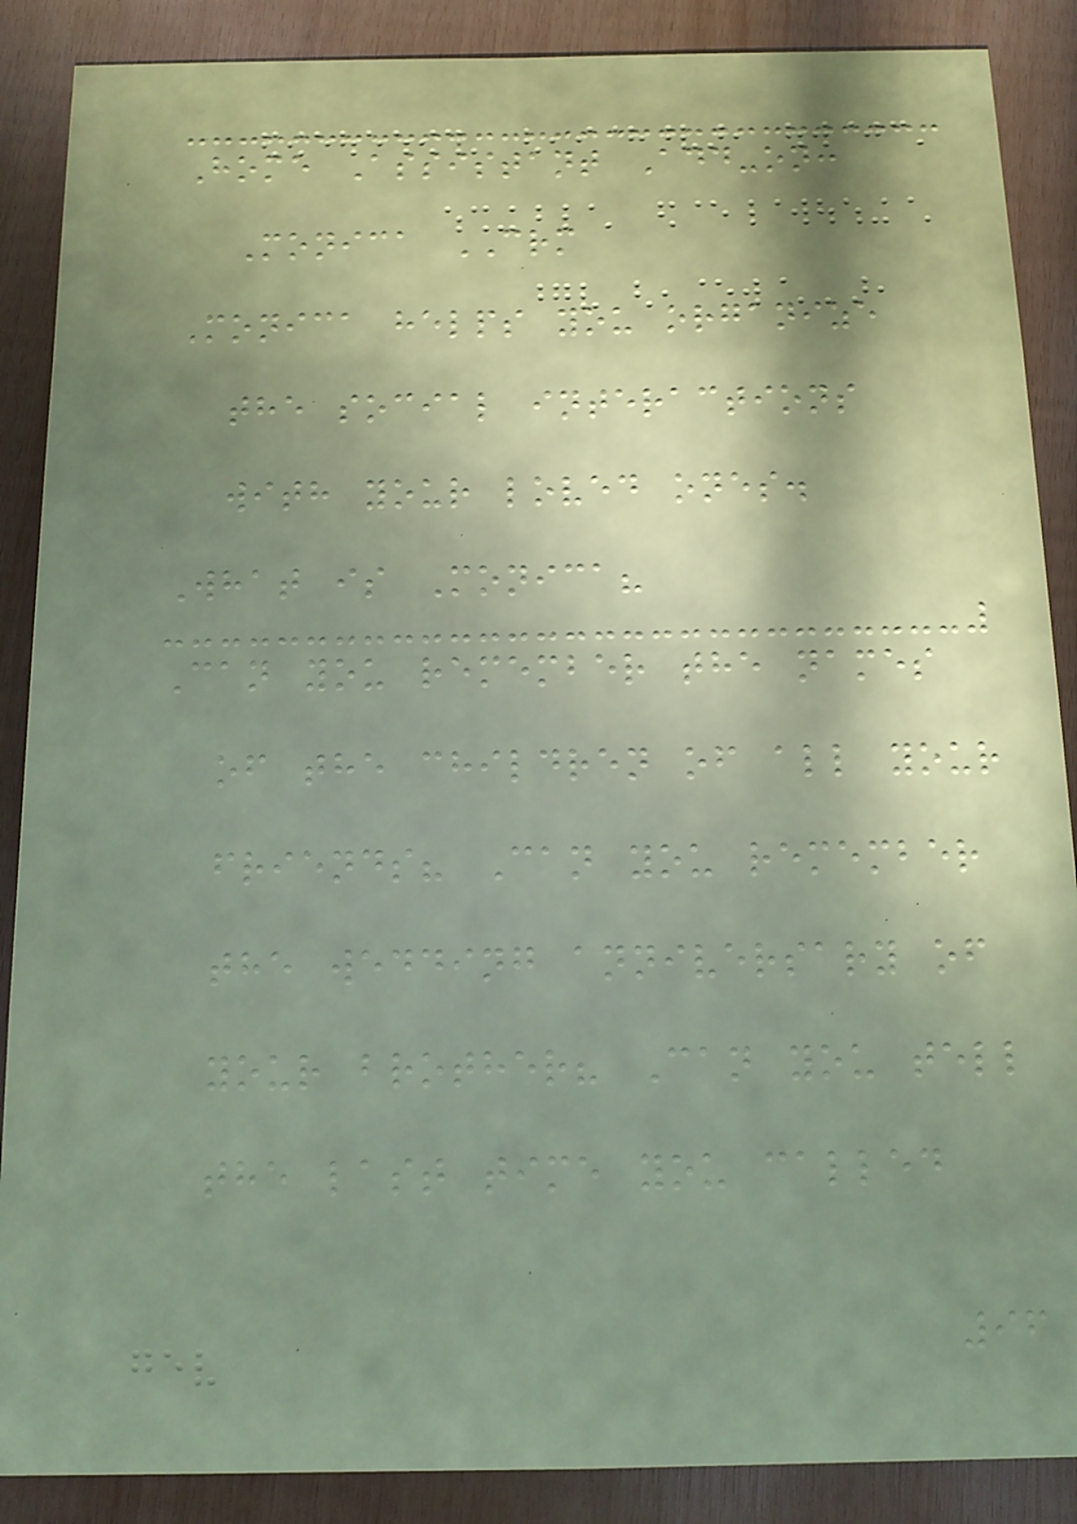Home Assistant Add-on:
Monica CRM
Monica helps you organize
the social interactions
with your loved ones.
What is Monica?
Can you remember the names
of the children of all your
friends? Can you remember
the wedding anniversary of
your brother? Can you tell
the last time you called
96
